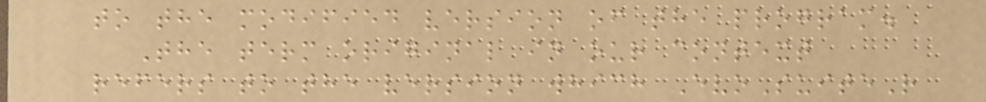to the modified version of the program.
The term original in our context
refers to the version which EvoSuiteR
